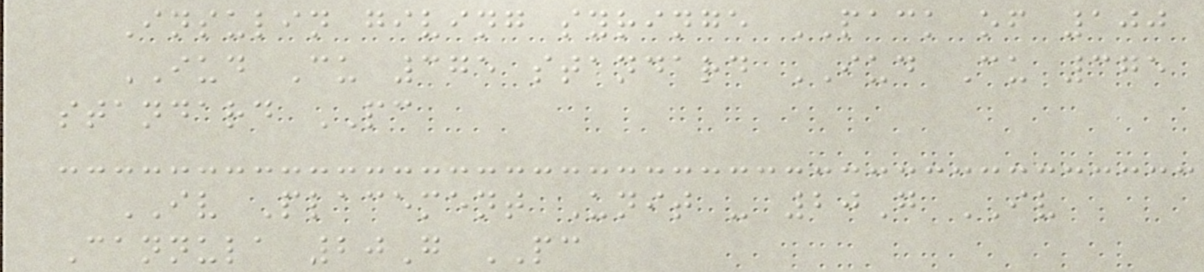Insulin giving syringe PACK of 100
IUD Cu 375 standard IUD Cu 375
standard PC
IV Placement Unit - 20G IV
Cannula 20G PC
